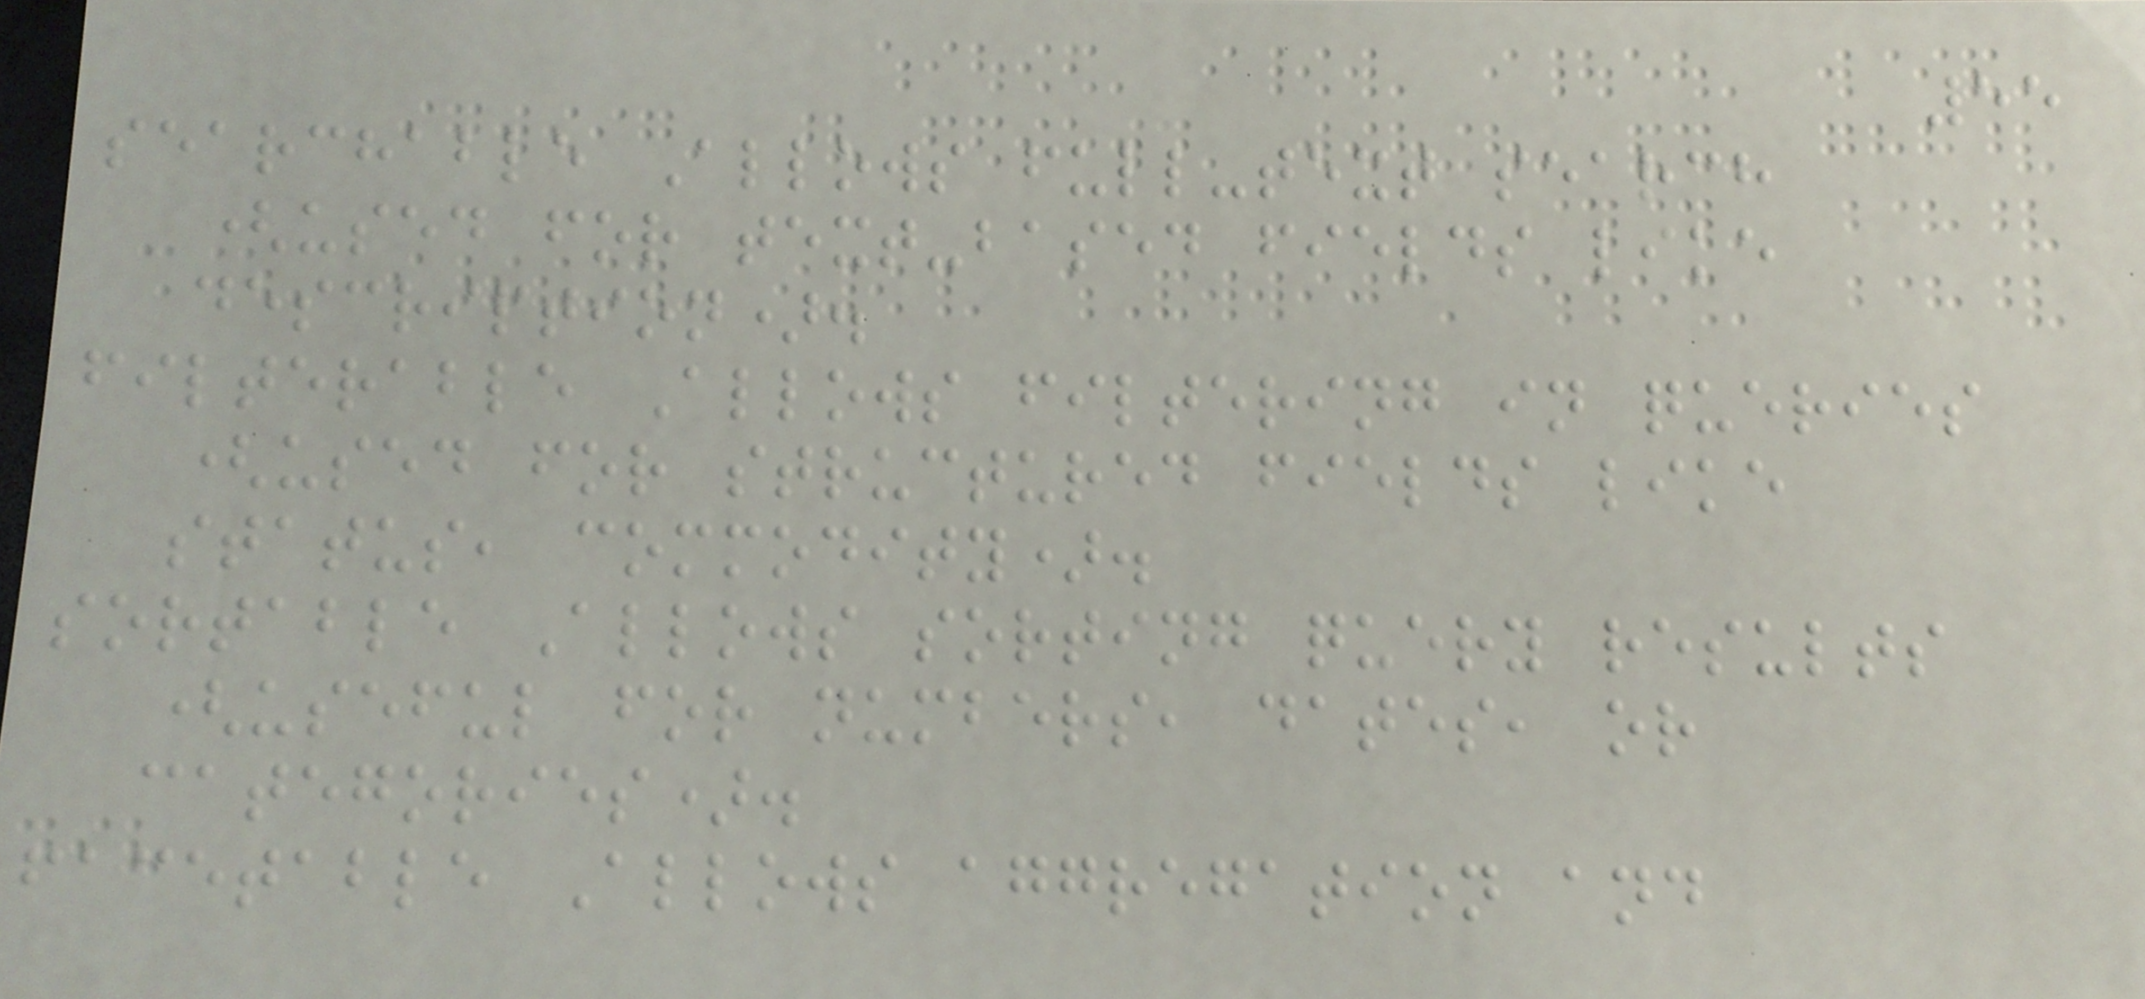55
searchable Allows full-text search
(used for text-based fields like
description).
filterable Allows filtering in queries
(used for structured fields like
status, commodity).
sortable Allows sorting query results
(useful for numbers, dates, or
categories).
facetable Allows aggregation and
